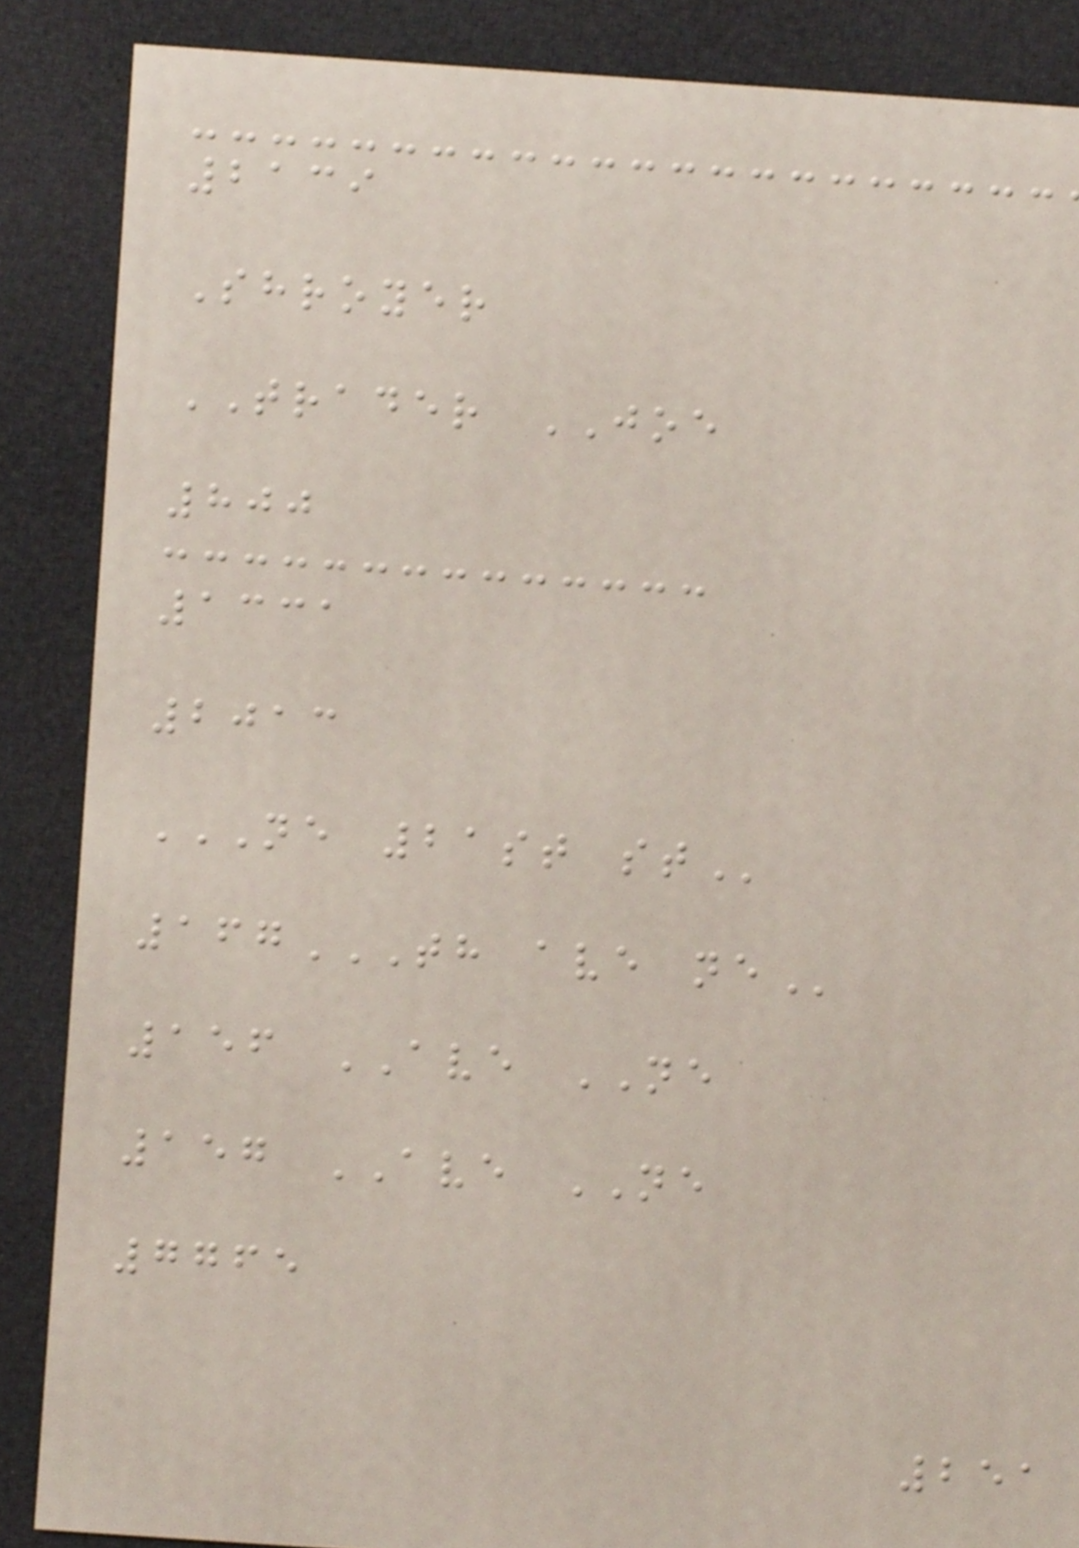2139
Shroyer
TRADER JOE
800
1331
2013
NE 21ST ST
167TH AVE NE
156 AVE NE
157 AVE NE
7765
251
